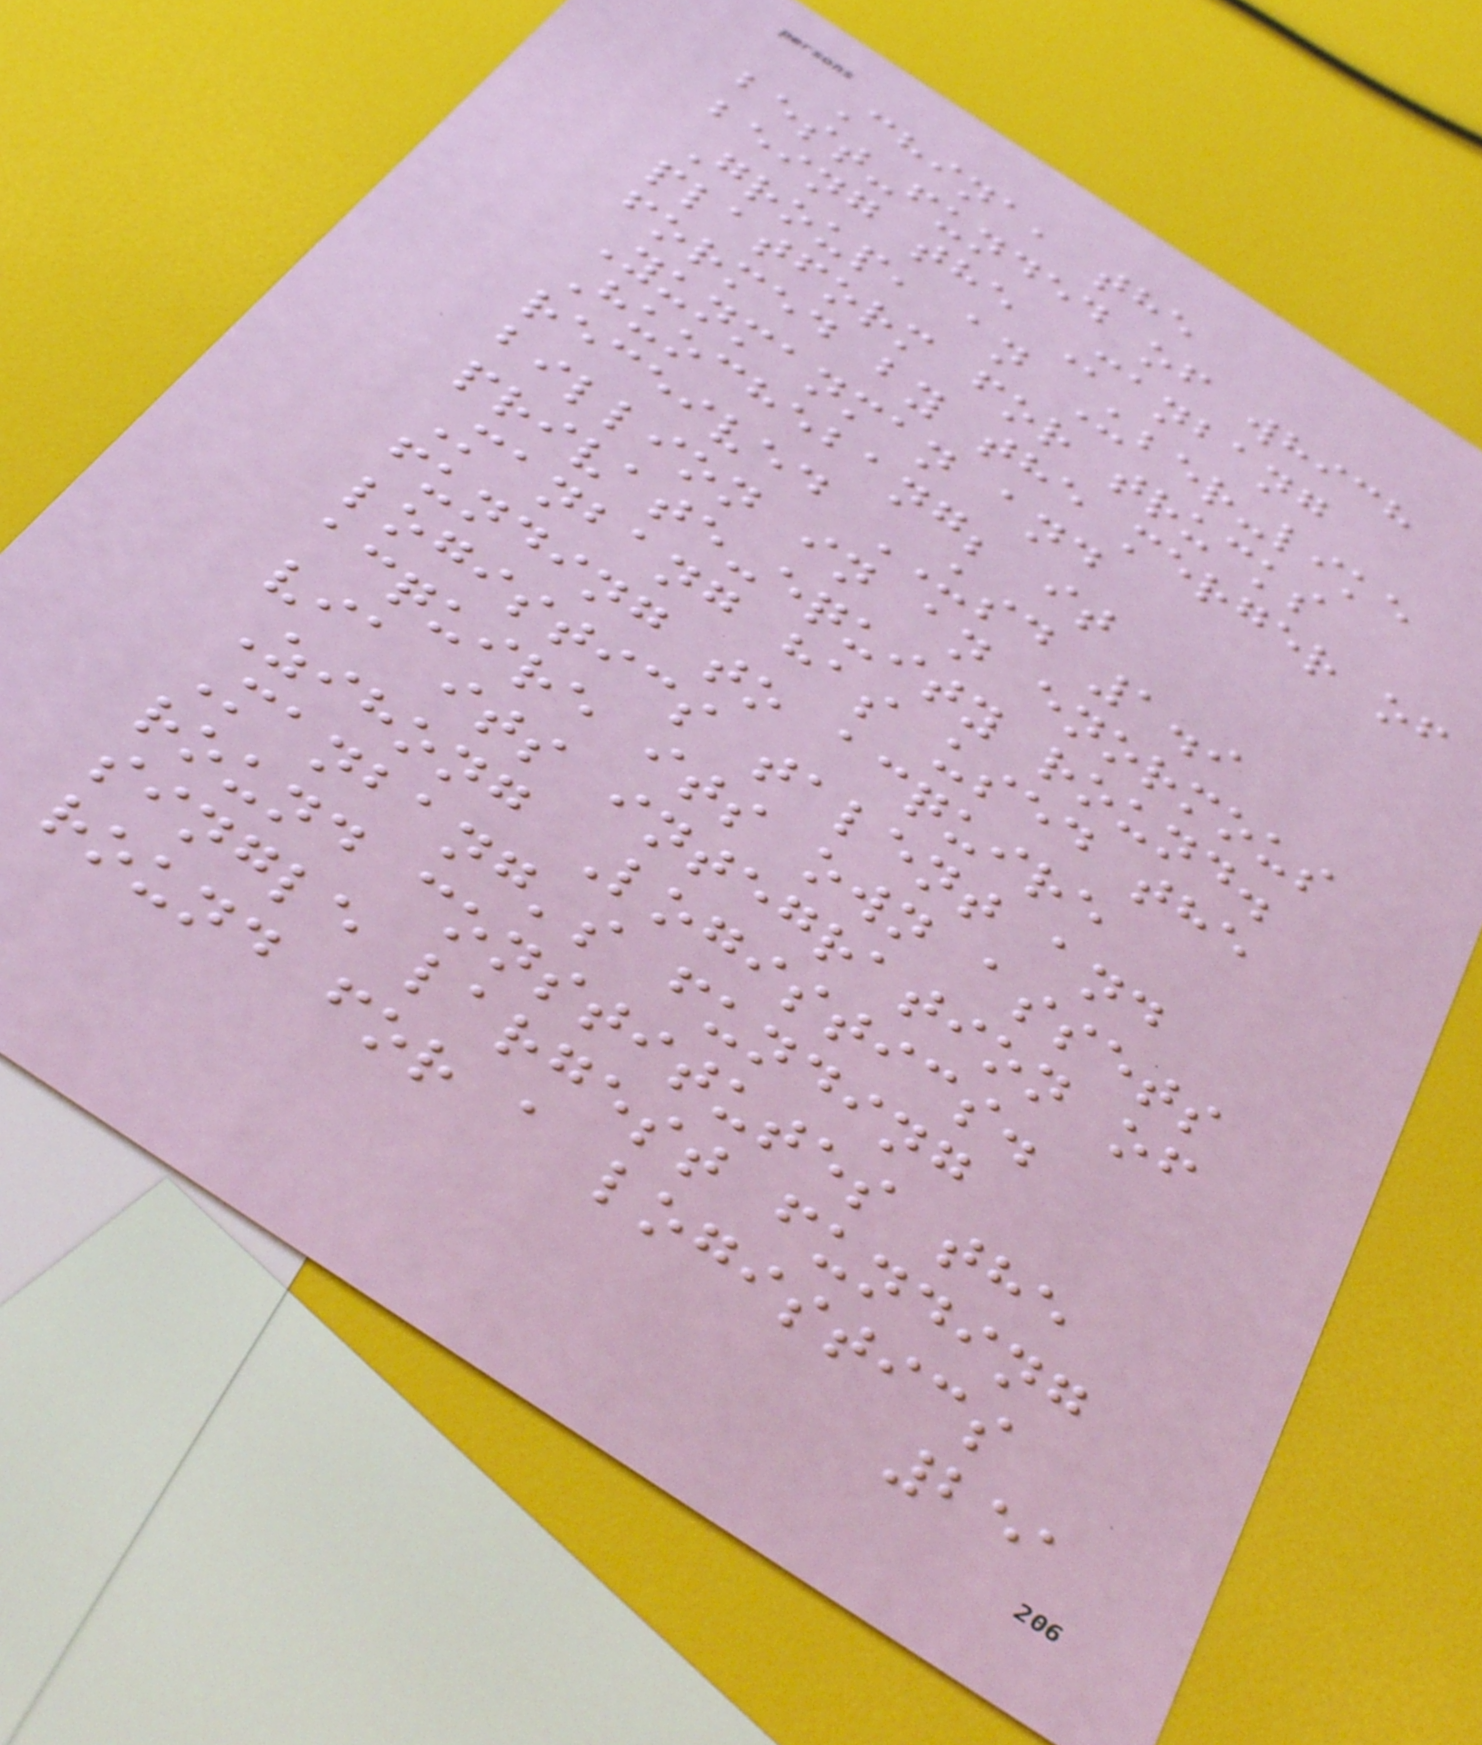China, the
best-funded of which
being the Manbang
Group, an Uber-like
platform for trucks
formed by the merger of
Yunmanman and
Huochebang; it
received USD 1.9
billion in an enormous
private-equity round.
Manbang has used the
funding to acquire
logistics talent and
acquire its own assets
via its integration of
Zihong Logistics.
Manbang's funding
round constitutes the
single largest funding
round for a logistics
251
